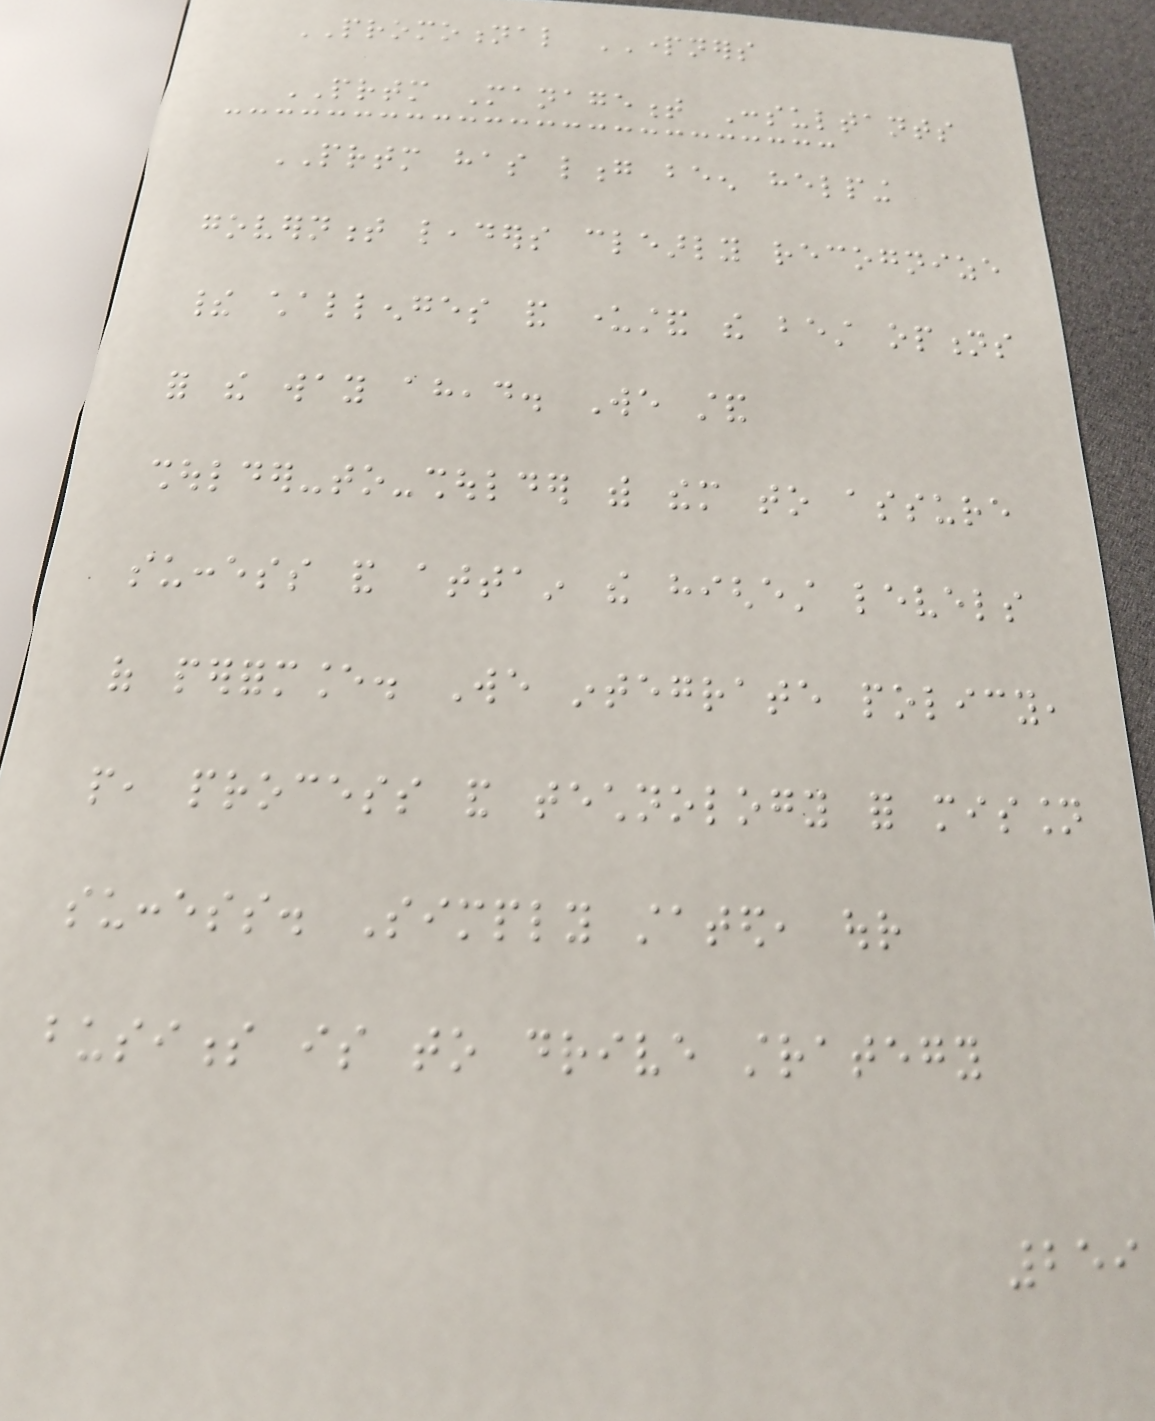PROMOTIONAL PARTNERS
PRTM Management Consultants
PRTM has long been helping
government leaders clearly recognize
their challenges and understand the best options
for the way ahead. We stand
shoulder-to-shoulder with them to assure
success and attain the highest levels
of performance. We integrate policy,
people, process and technology for mission
success. Simply stated, our
business is to drive strategy
259
